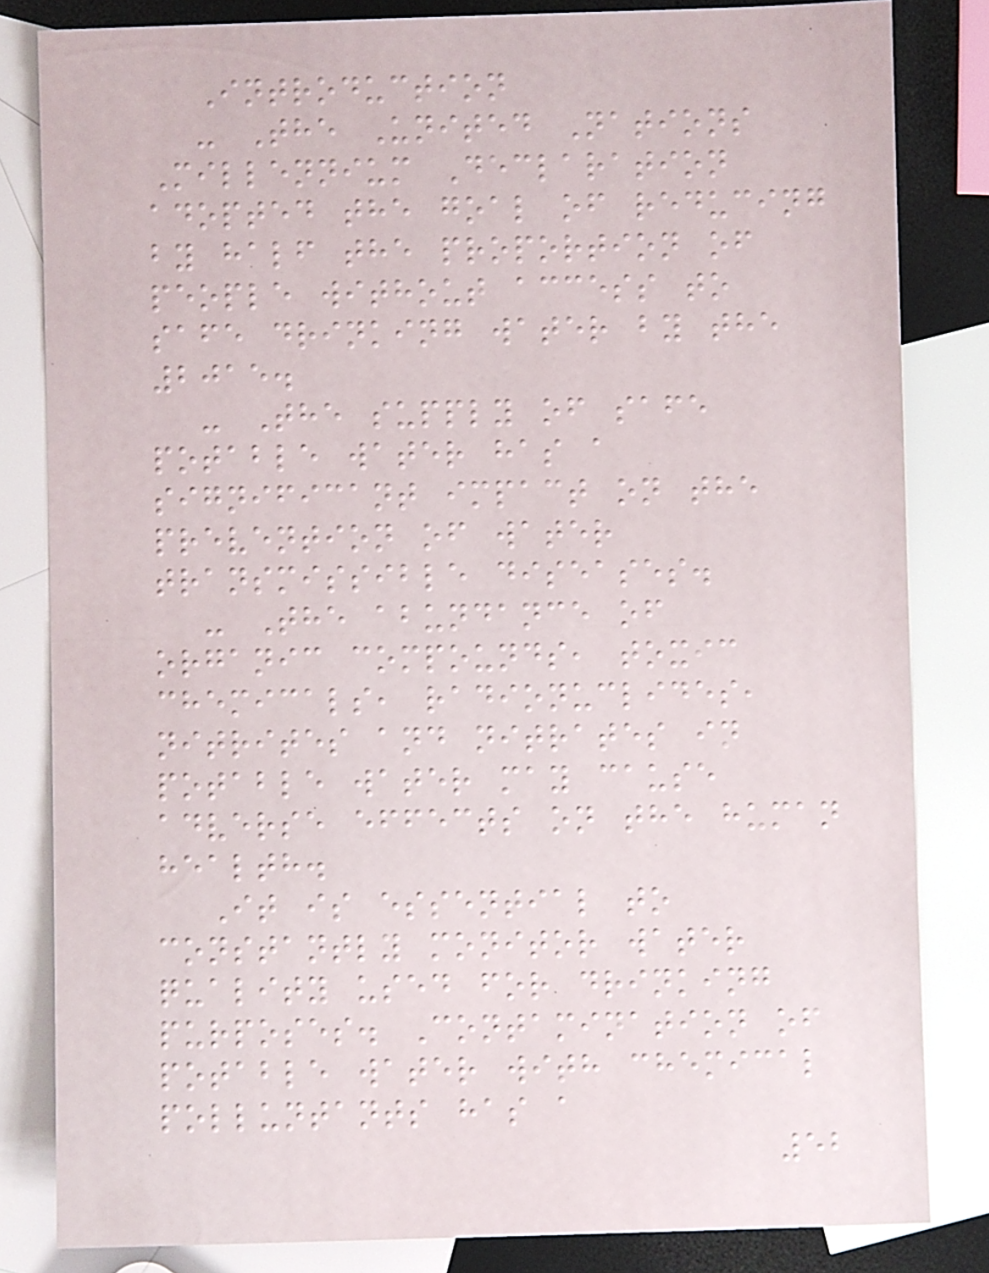Introduction
- The United Nations
Millennium Declaration
adopted the goal of reducing
by half the proportion of
people without access to
safe drinking water by the
2015.
- The supply of safe
potable water has a
significant impact on the
prevention of water
transmissible diseases.
- The abundance of
organic compounds, toxic
chemicals, radionuclides,
nitrites and nitrates in
potable water may cause
adverse effects on the human
health.
It is essential to
constantly monitor water
quality used for drinking
purposes. Contamination of
potable water with chemical
polluntants has a
52
